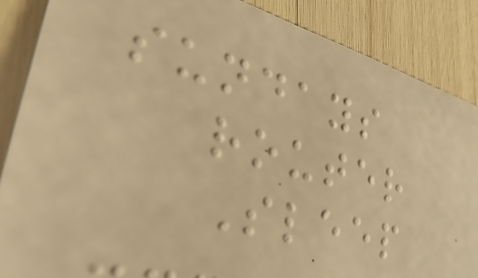sundays
router
Sleep
